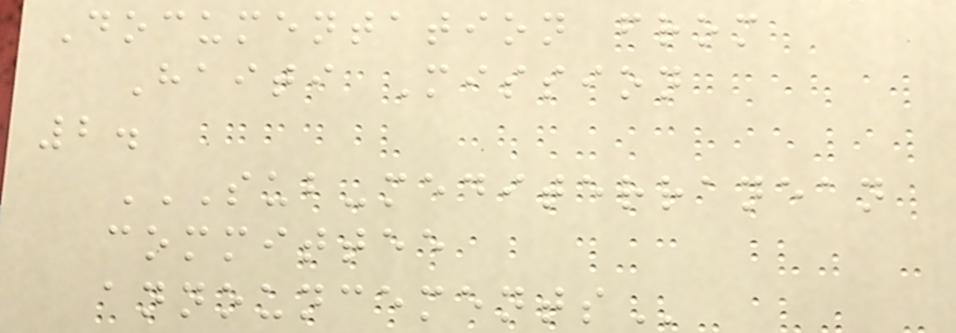Documentation from
Haiti Mission
2.
SUB-MEDITERRANEAN
COMMITTEE
ANNOUNCEMENTS
